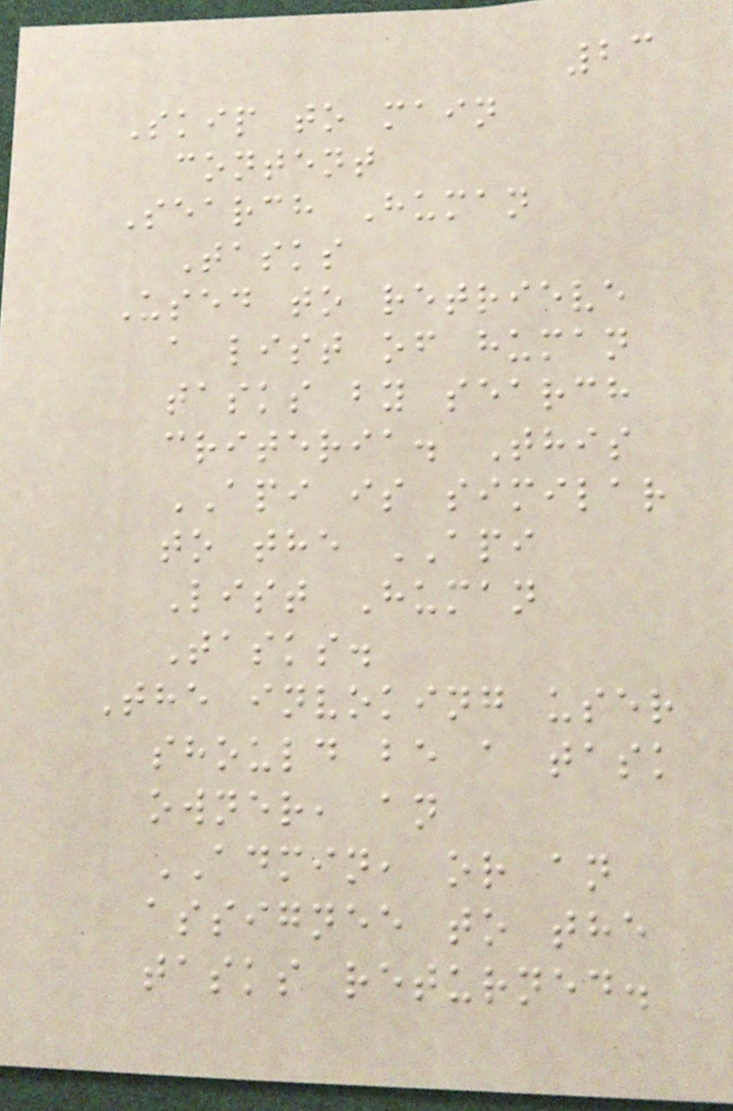23
Skip to main
content
Search Human
Tasks
Used to retrieve
a list of human
tasks by search
criteria. This
API is similar
to the API
List Human
Tasks.
The invoking user
should be a task
owner, an
ADMIN, or an
assignee to the
tasks returned.
